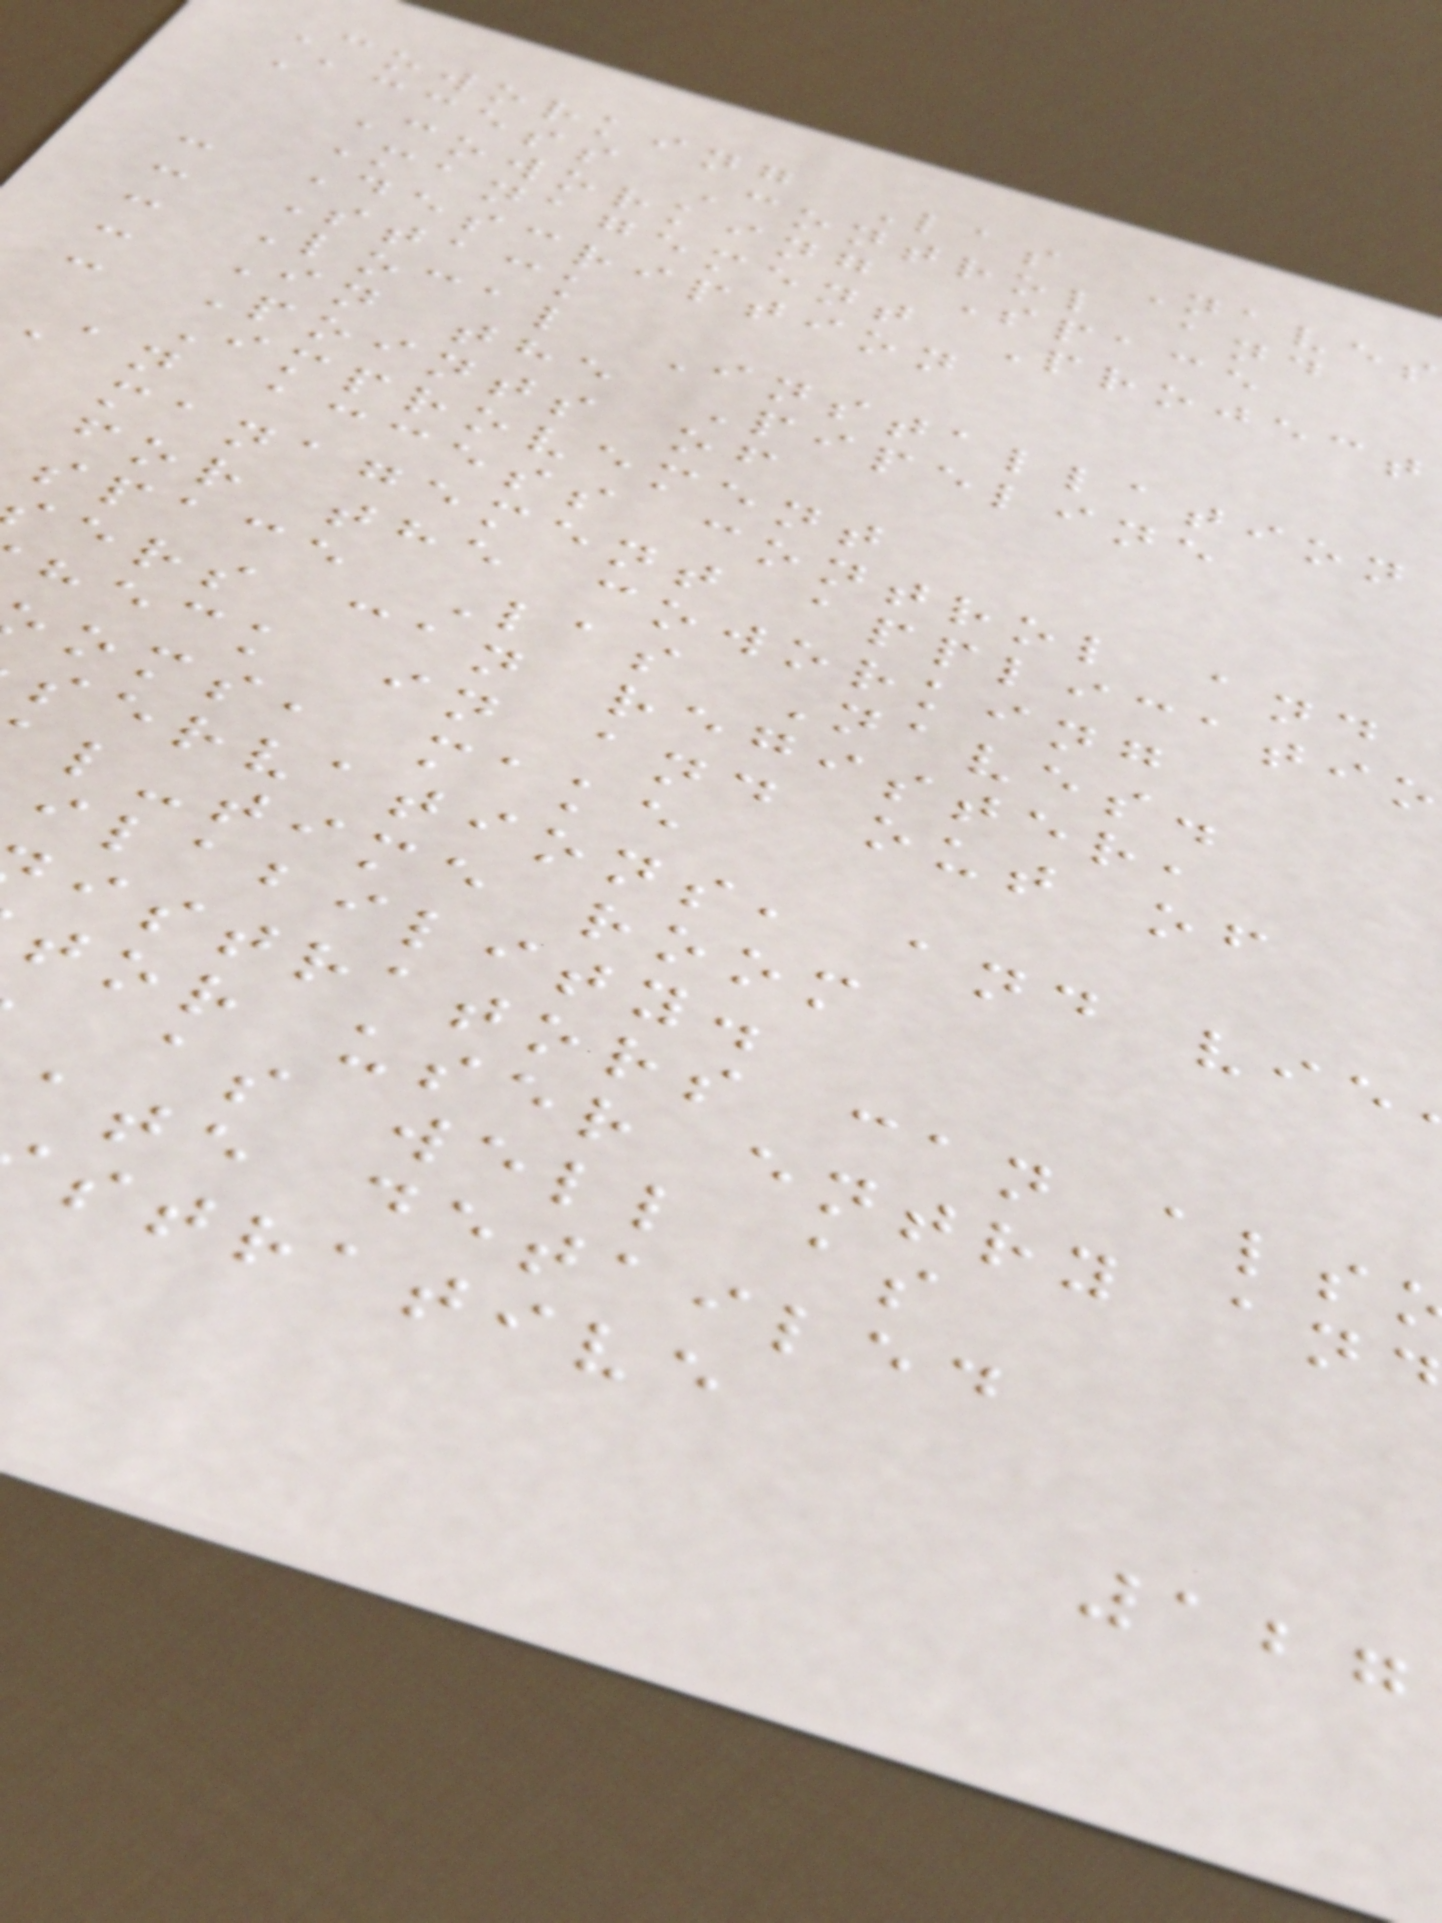Coworking Las Naves
Access Control and
Coworking Space
Management Project
- Description
- Stack
- Local Installation
- In the Pipeline
- Points of
Improvement
An access control and
management applicatio
for the coworking
space Las Naves.
ers can register,
heck in and out of
oms, make
servations, and vie
l-time room
ilability.
istrators can als
tor user entry and
as well as
ate detailed
strative
127
